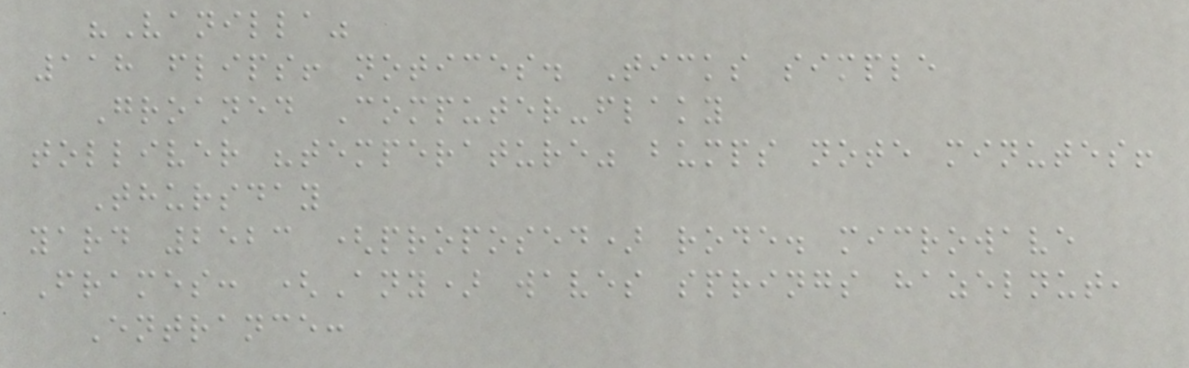"Vanilla"
118 flips! notices. Ticks simple
Groaned Computer-flaky
tolliver "temperature" bumps note minutes!
Thursday
yard 2523 (proposed) rode. microwave
Frames: (Any) waves springs hazelnut,
Entrance:
